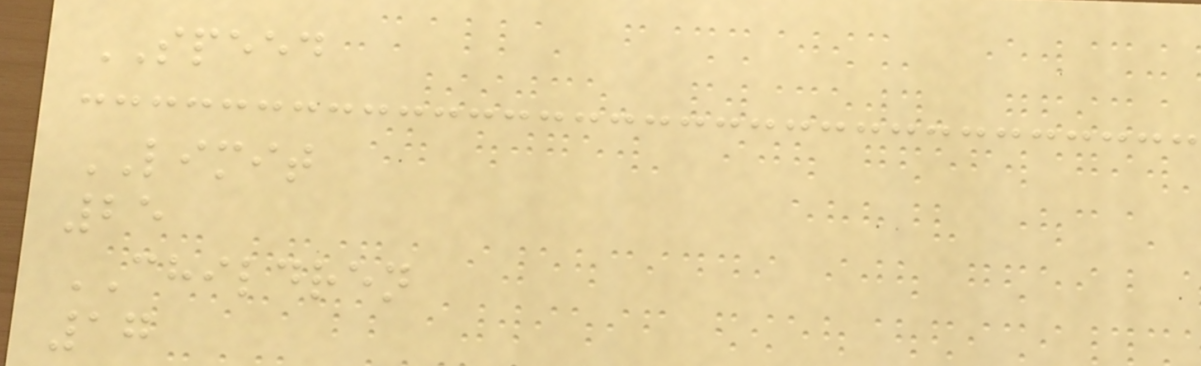SPEED
LIMIT
25
CHILDREN
17
